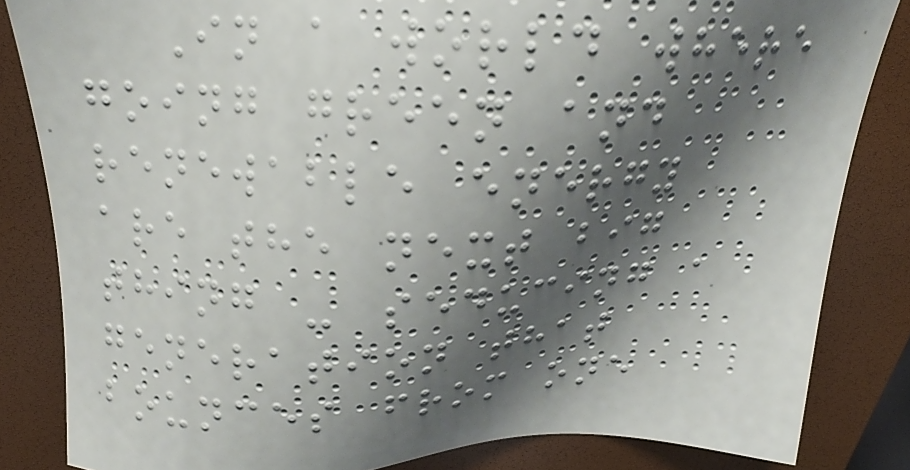In a world where
going green and
renewable energy
are the next big
thing - seducing a
generation that
bounces from one
